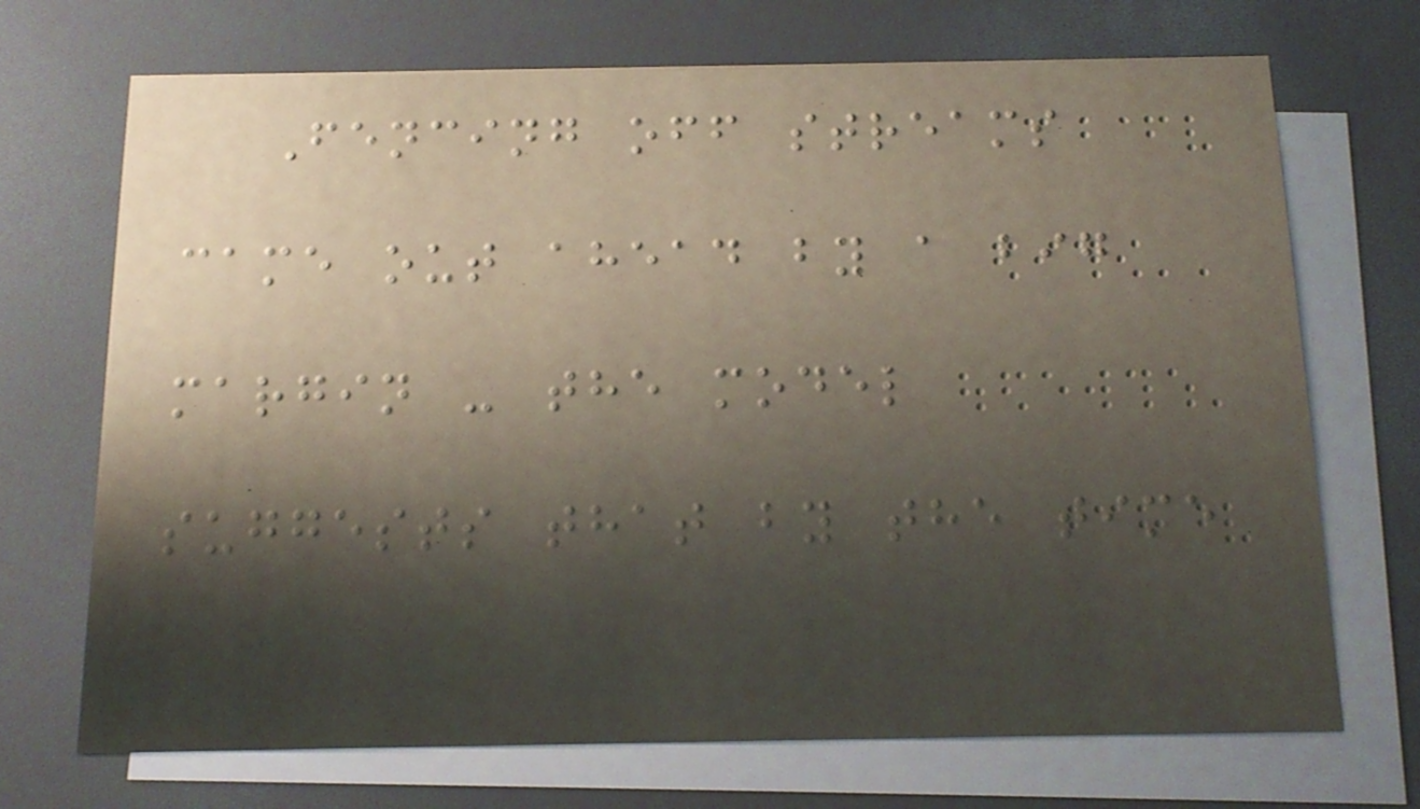Fencing off streams
came out ahead by a big
margin - the model
suggests that by the time
